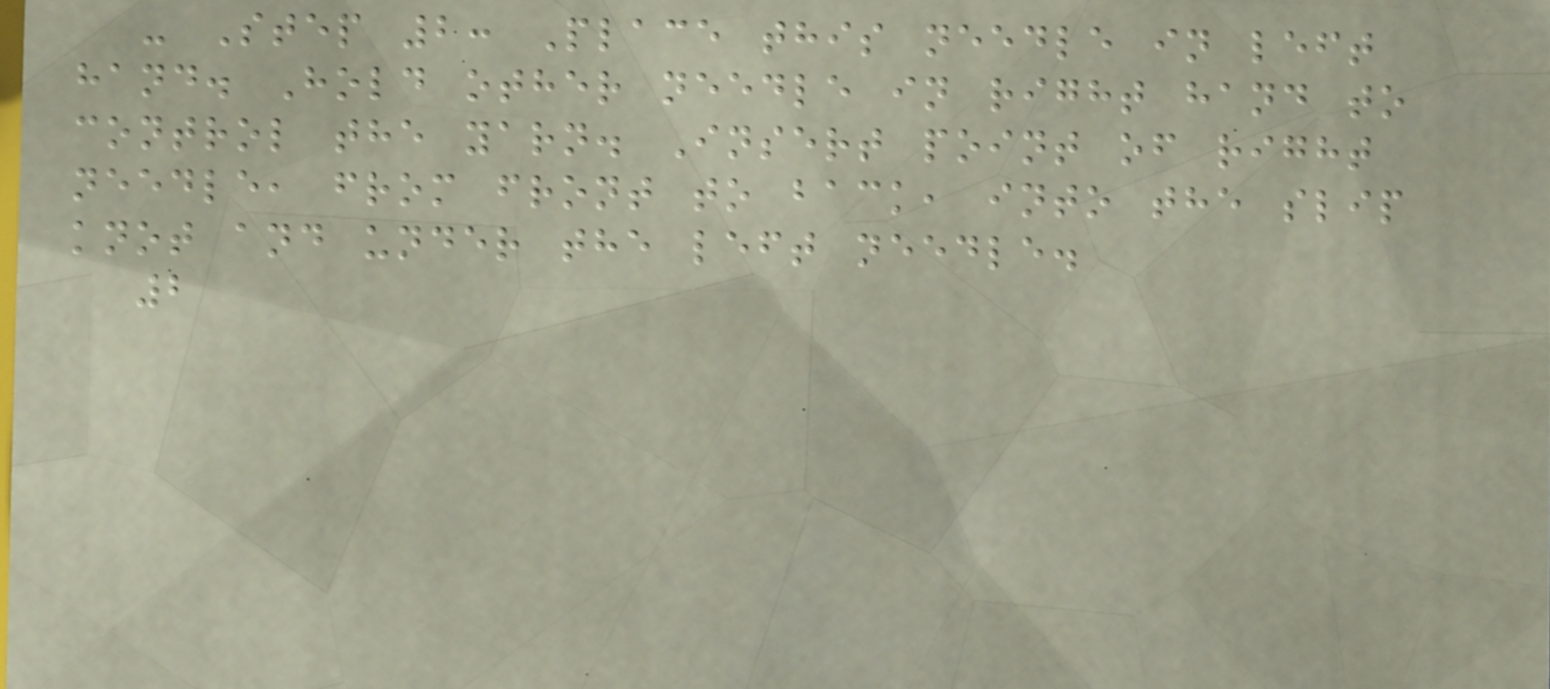- Step 2: Place this needle in left
hand. Hold other needle in right hand to
control the yarn. Insert point of right
needle, from front to back, into the slip
knot and under the left needle.
2
